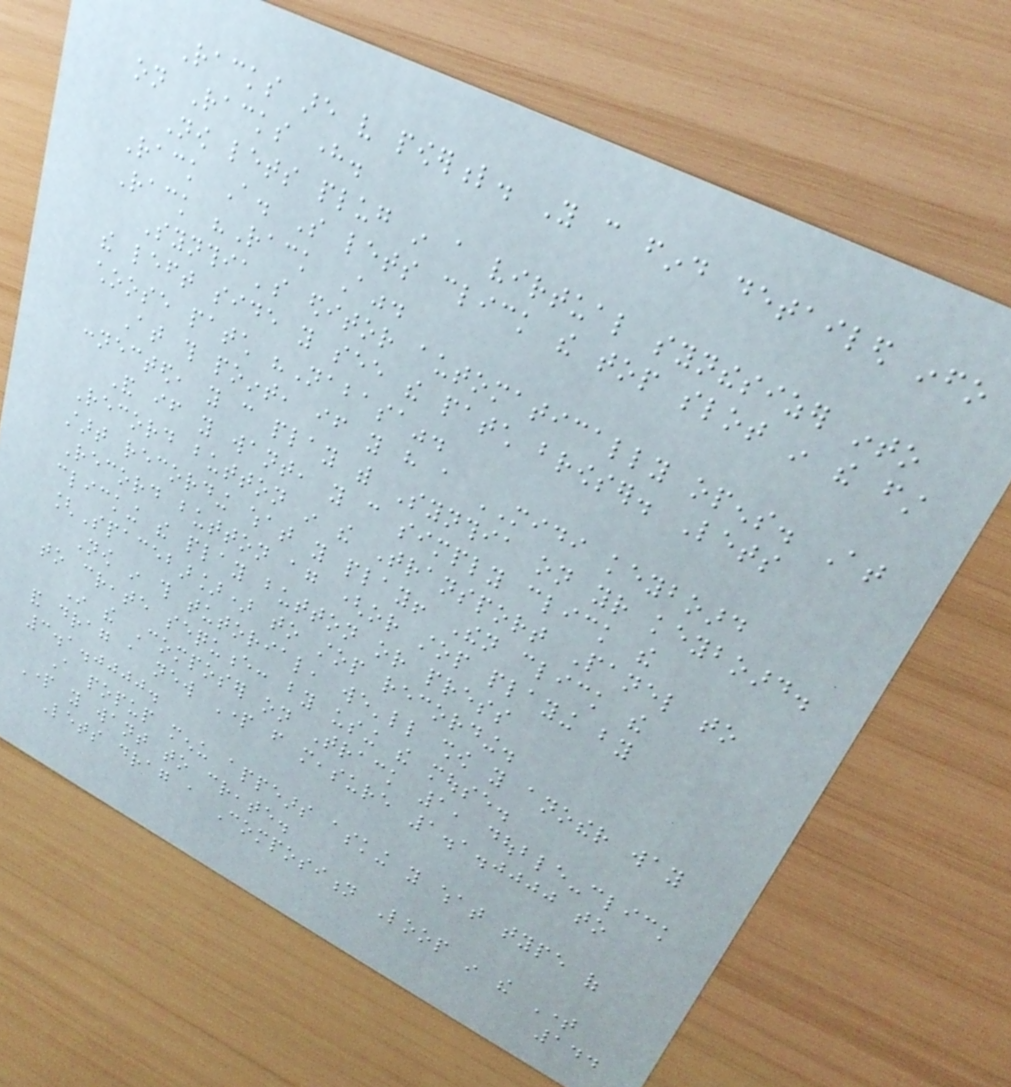Racks are very powerful. You can find detailed info
on Racks here.
Now lets plug in a virtual synthesizer into
Rack A. So lets click the top slot in the first
Rack "Rack A".
Synthia's editor automatically opens. At
the left side you see the patch browser. Lets
choose patch "Nabasa".
At this point, if you have a MIDI keyboard
connected, you can play with Synthia on your keyboard.
And if you want, you can simply click the
Record button in the Transport Panel to
start recording what you play! Then click the
Record button again (or stop playing by
clicking the play button or press
[Spacebar]) to stop recording.
Now in this tutorial, we'll show you another way
to create sequence: by using the mouse.
In the Composer on Track 1, double-click
and drag a new Part from measure 1.1.0000 to
3.1.0000.
A popup menu appears asking you what type of
Part you want to create.
Lets drag a Composition Loop in the Time
144
